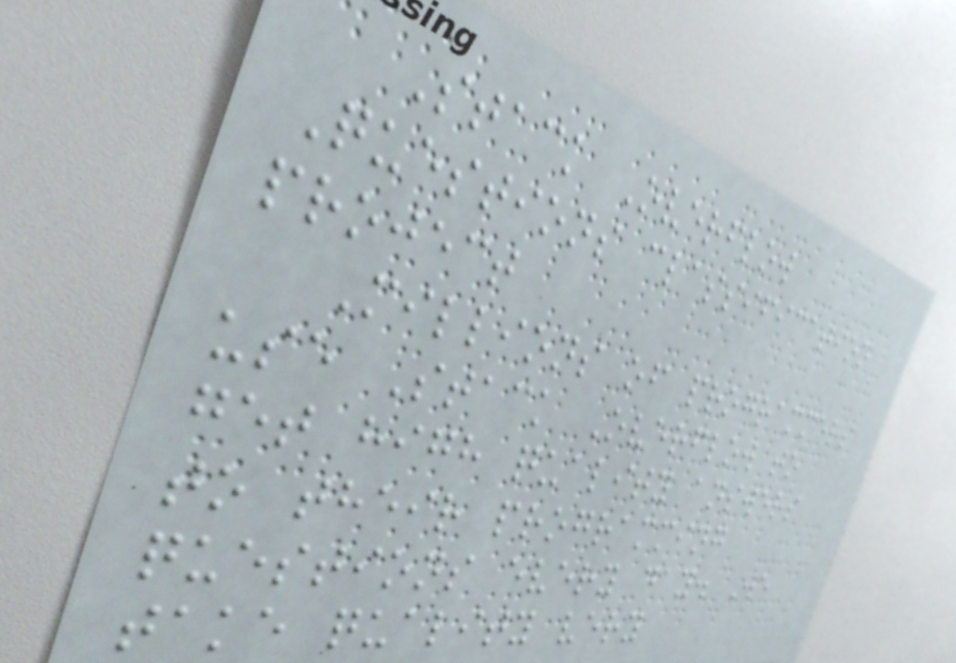Stack Overflow
Questions classification
project
Millions of programmers
use Stack Overflow to
get high quality answers
to their programming
questions every day. We
take quality very
